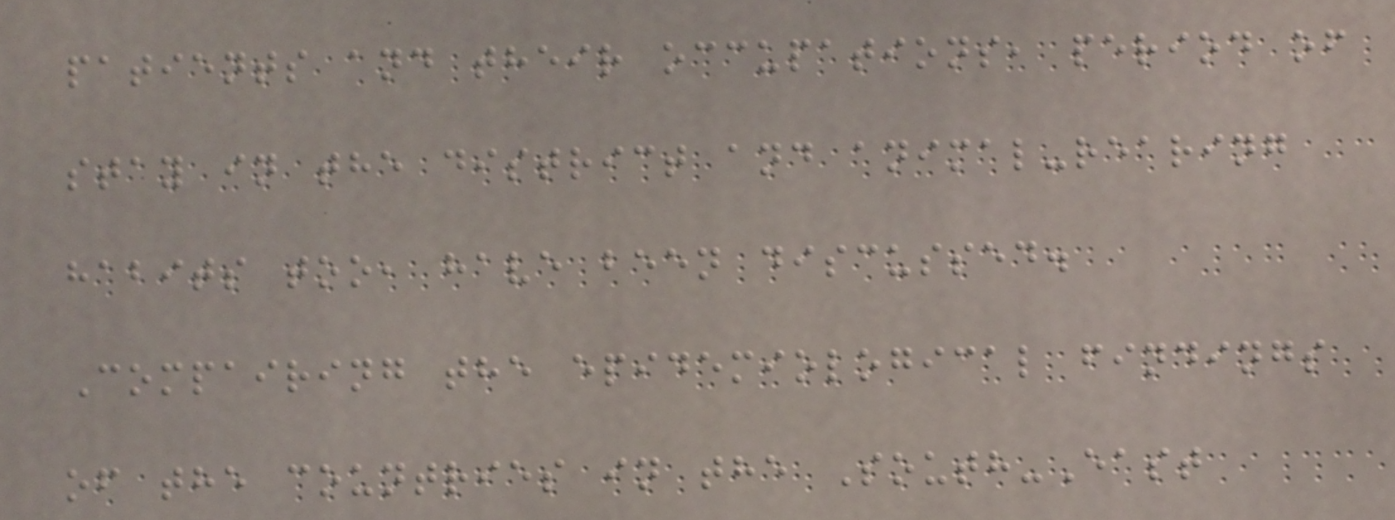patients and their occupations, period of
stay in the district and animal-rearing
habits too, have been discussed.
Compairing the epidemiological findings
of the countries in the South-East
